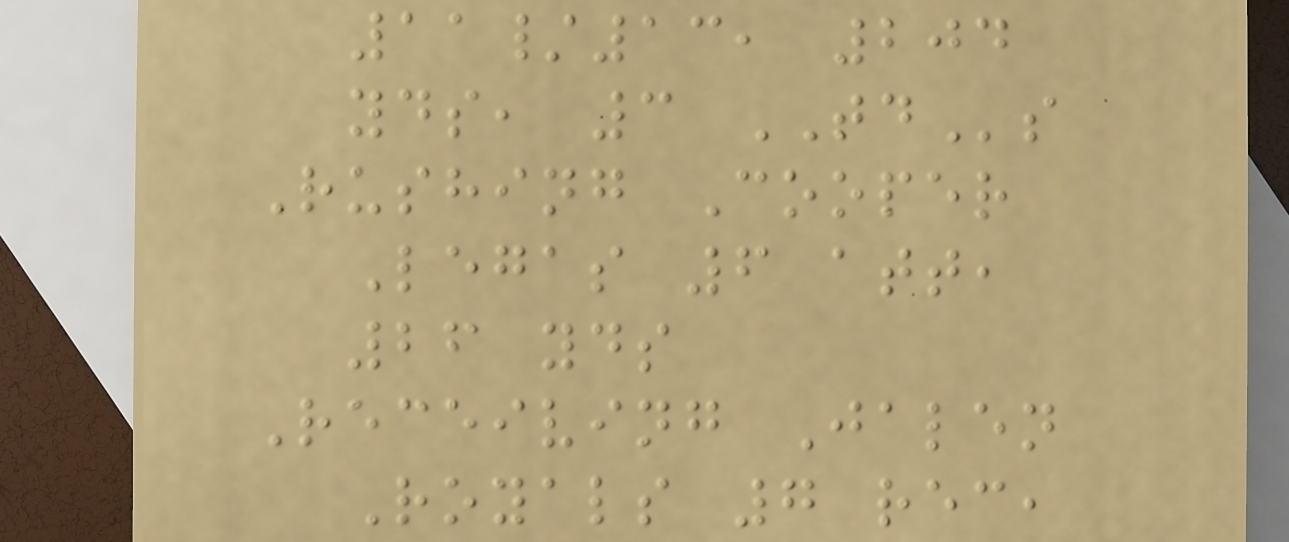11/13, 204
yds, 3 TDs
Rushing Cooper
Legas 6 att,
26 yds
Receiving Jalen
Royals 7 rec,
